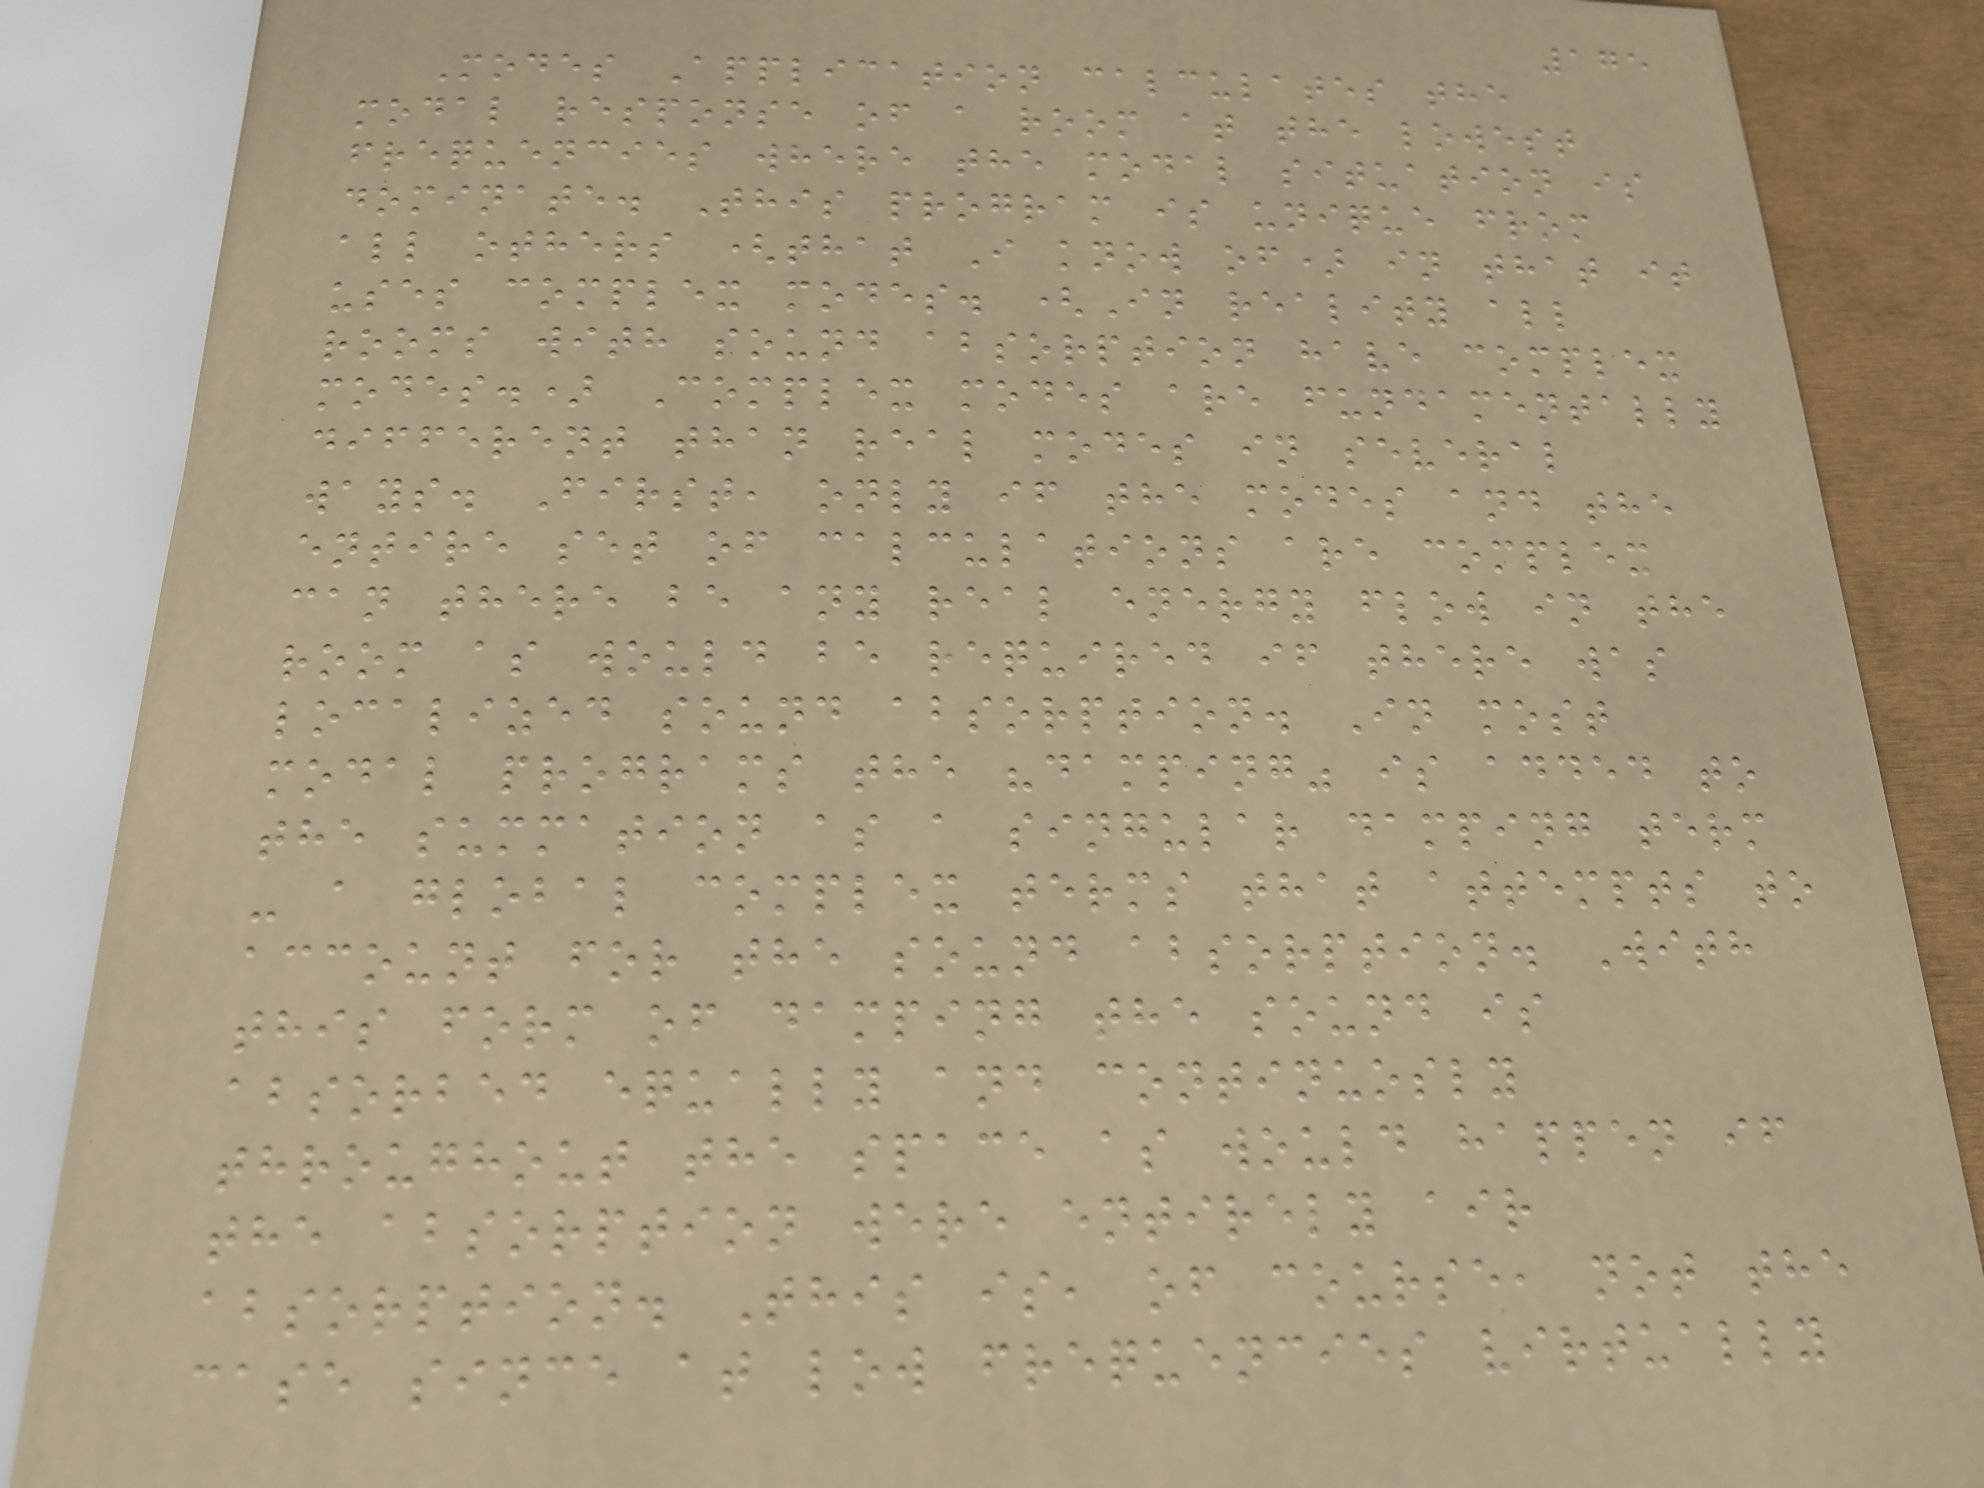175
Modes Application calculates the
modal response of a room at the lowest
frequencies where the modal situation is
dominate. This program is unique from
all others (that I know of) in that it
uses complex modes. (In reality all
rooms with sound absorption have complex
modes.) Complex modes are fundamentally
different than real modes in several
ways. First, only if the modes and the
entire set of calculations are complex
can there be any real energy flow in the
room as would be required if there was
localized sound absorption. In most
modal programs the "damping" is added to
the summation as a singular damping term
- a global complex terms that attempts to
account for the sound absorption. With
this form of damping the sound is
absorbed equally and continuosly
throughout the space as would happen if
the absorption were entirely air
absorption. This is, of course, not the
case since at low frequencies virtually
